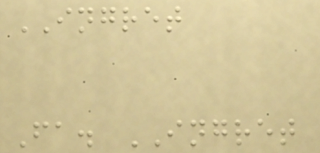INGRET
Fa. INGRET
